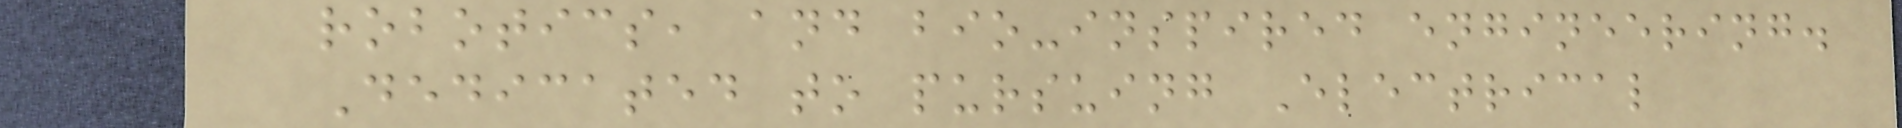robotics, and bio-inspired engineering.
Dedicated to pursuing Electrical
